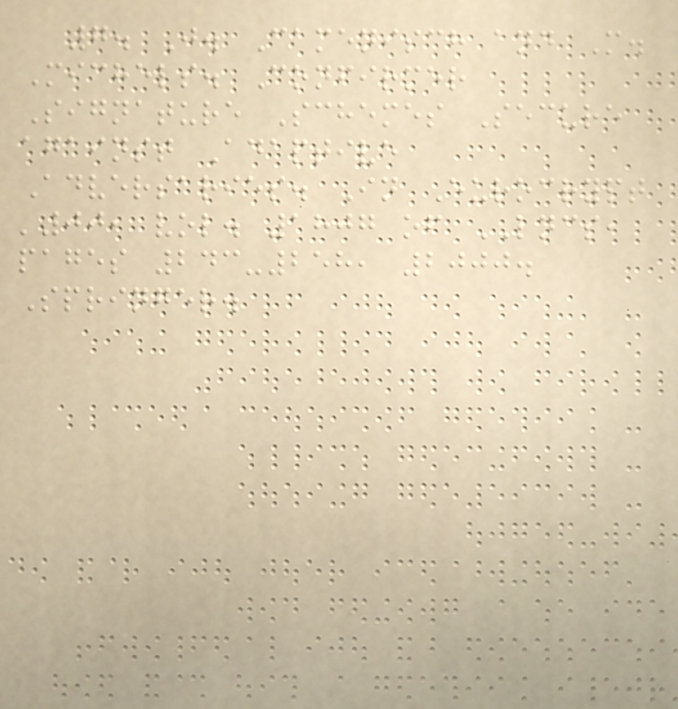7. J. Camenisch and M.
Michels. Confirmer
Signature Schemes Secure
against Adaptive
Adversaries. In Eurocrypt
'00, vol. 1807 of LNCS,
pages 243-258, 2000.
Springer.
